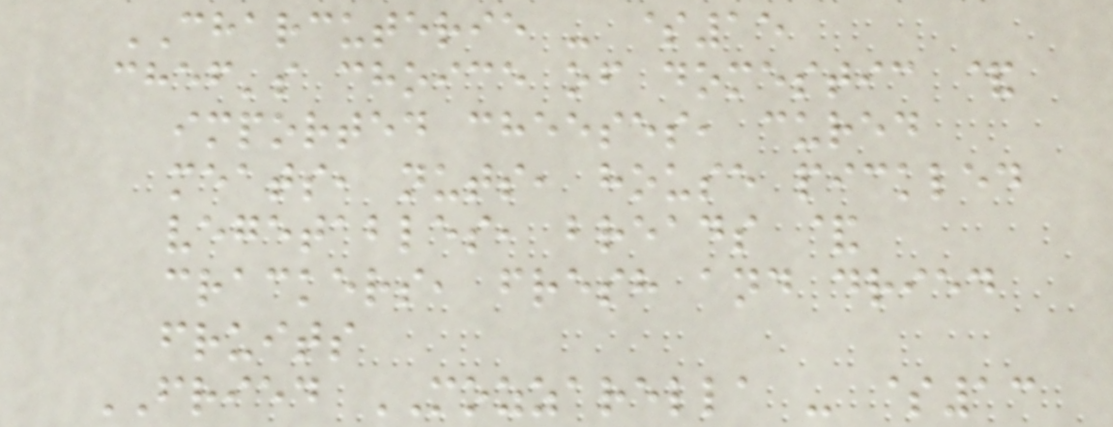CHARCUTERIE - $15
chef's choice of domestic &
imported cheeses, cured
meats, nuts, house pickled
vegetables, breads &
crackers, fresh and dried
fruits
FRIED MOZZARELLA - $13
